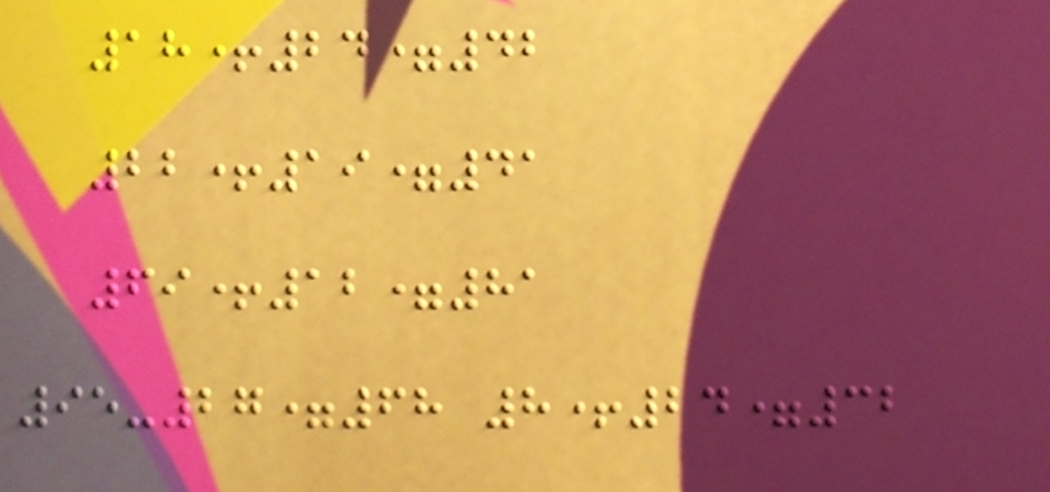18+24=42
22+19=41
69+12=81
95-27=68 8+24=32
